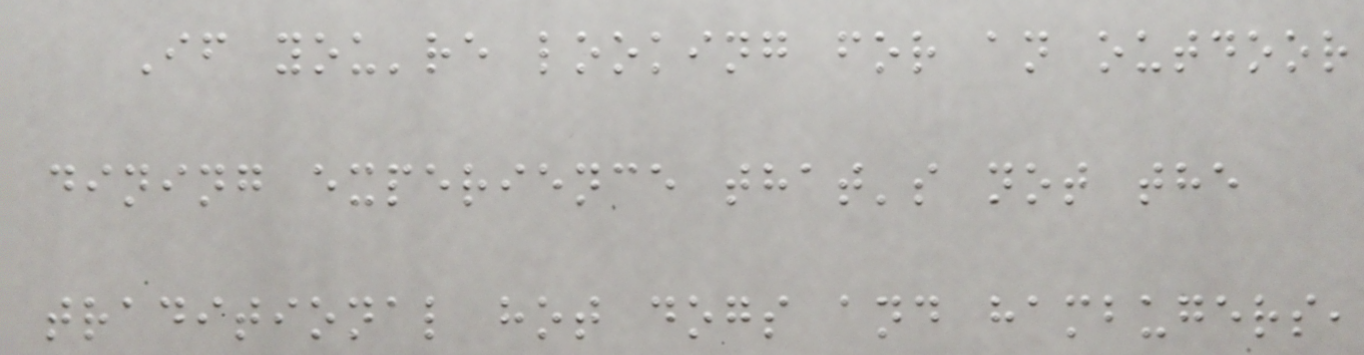If you're looking for an outdoor
dining experience that's not the
traditional hot dogs and hambugers,
